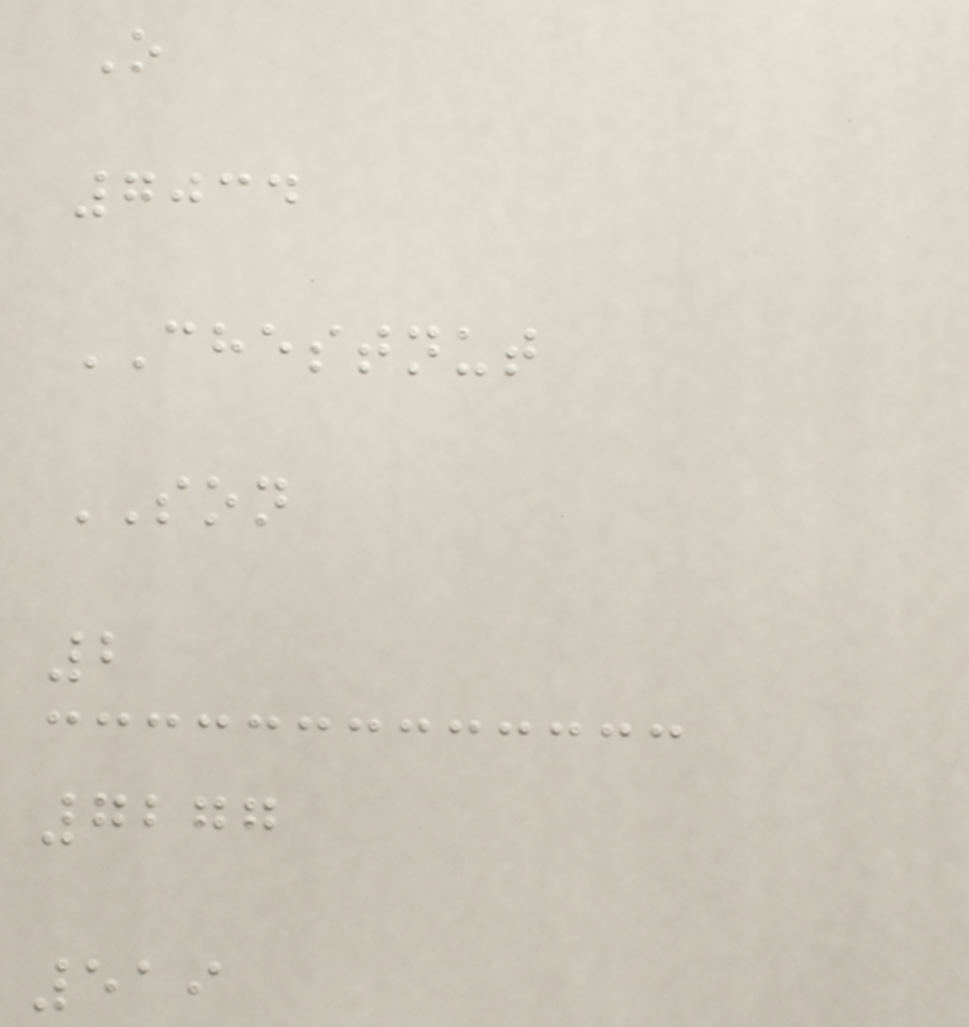O
7034
CHESTNUT
SON
2
7277
519
